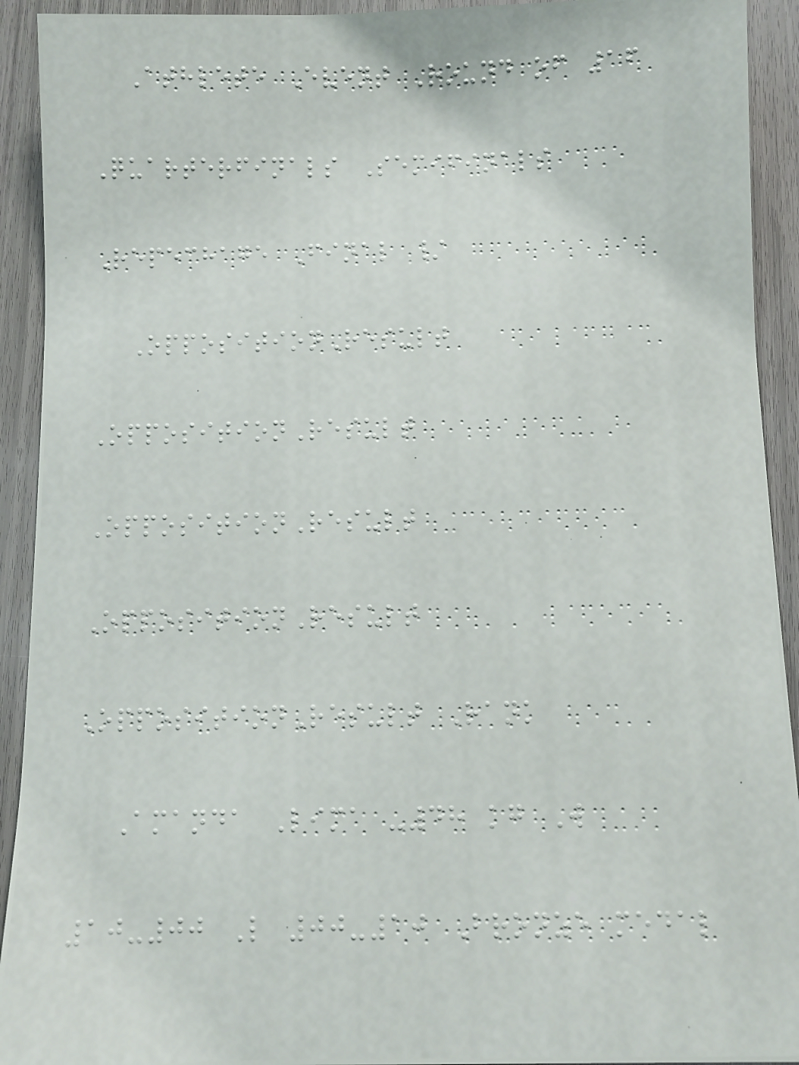Athlete Event Round of 16
Quarterfinals Semifinals
Repechage Final /
OppositionResult
OppositionResult
OppositionResult
OppositionResult
OppositionResult Rank
Amanda Lima -48 kg W
10-00 L 00-10 Bronze medal
